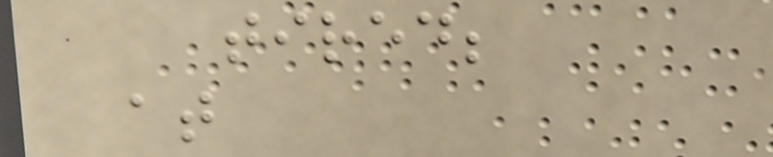tired;
at
